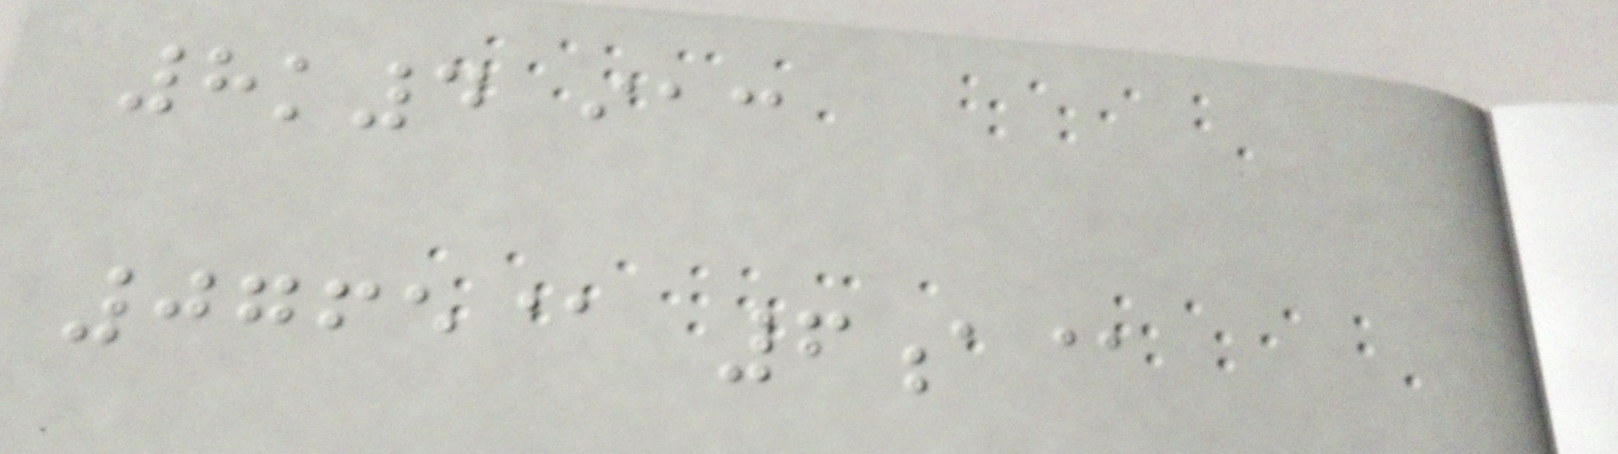8k4 iac
0765@ 6a@
